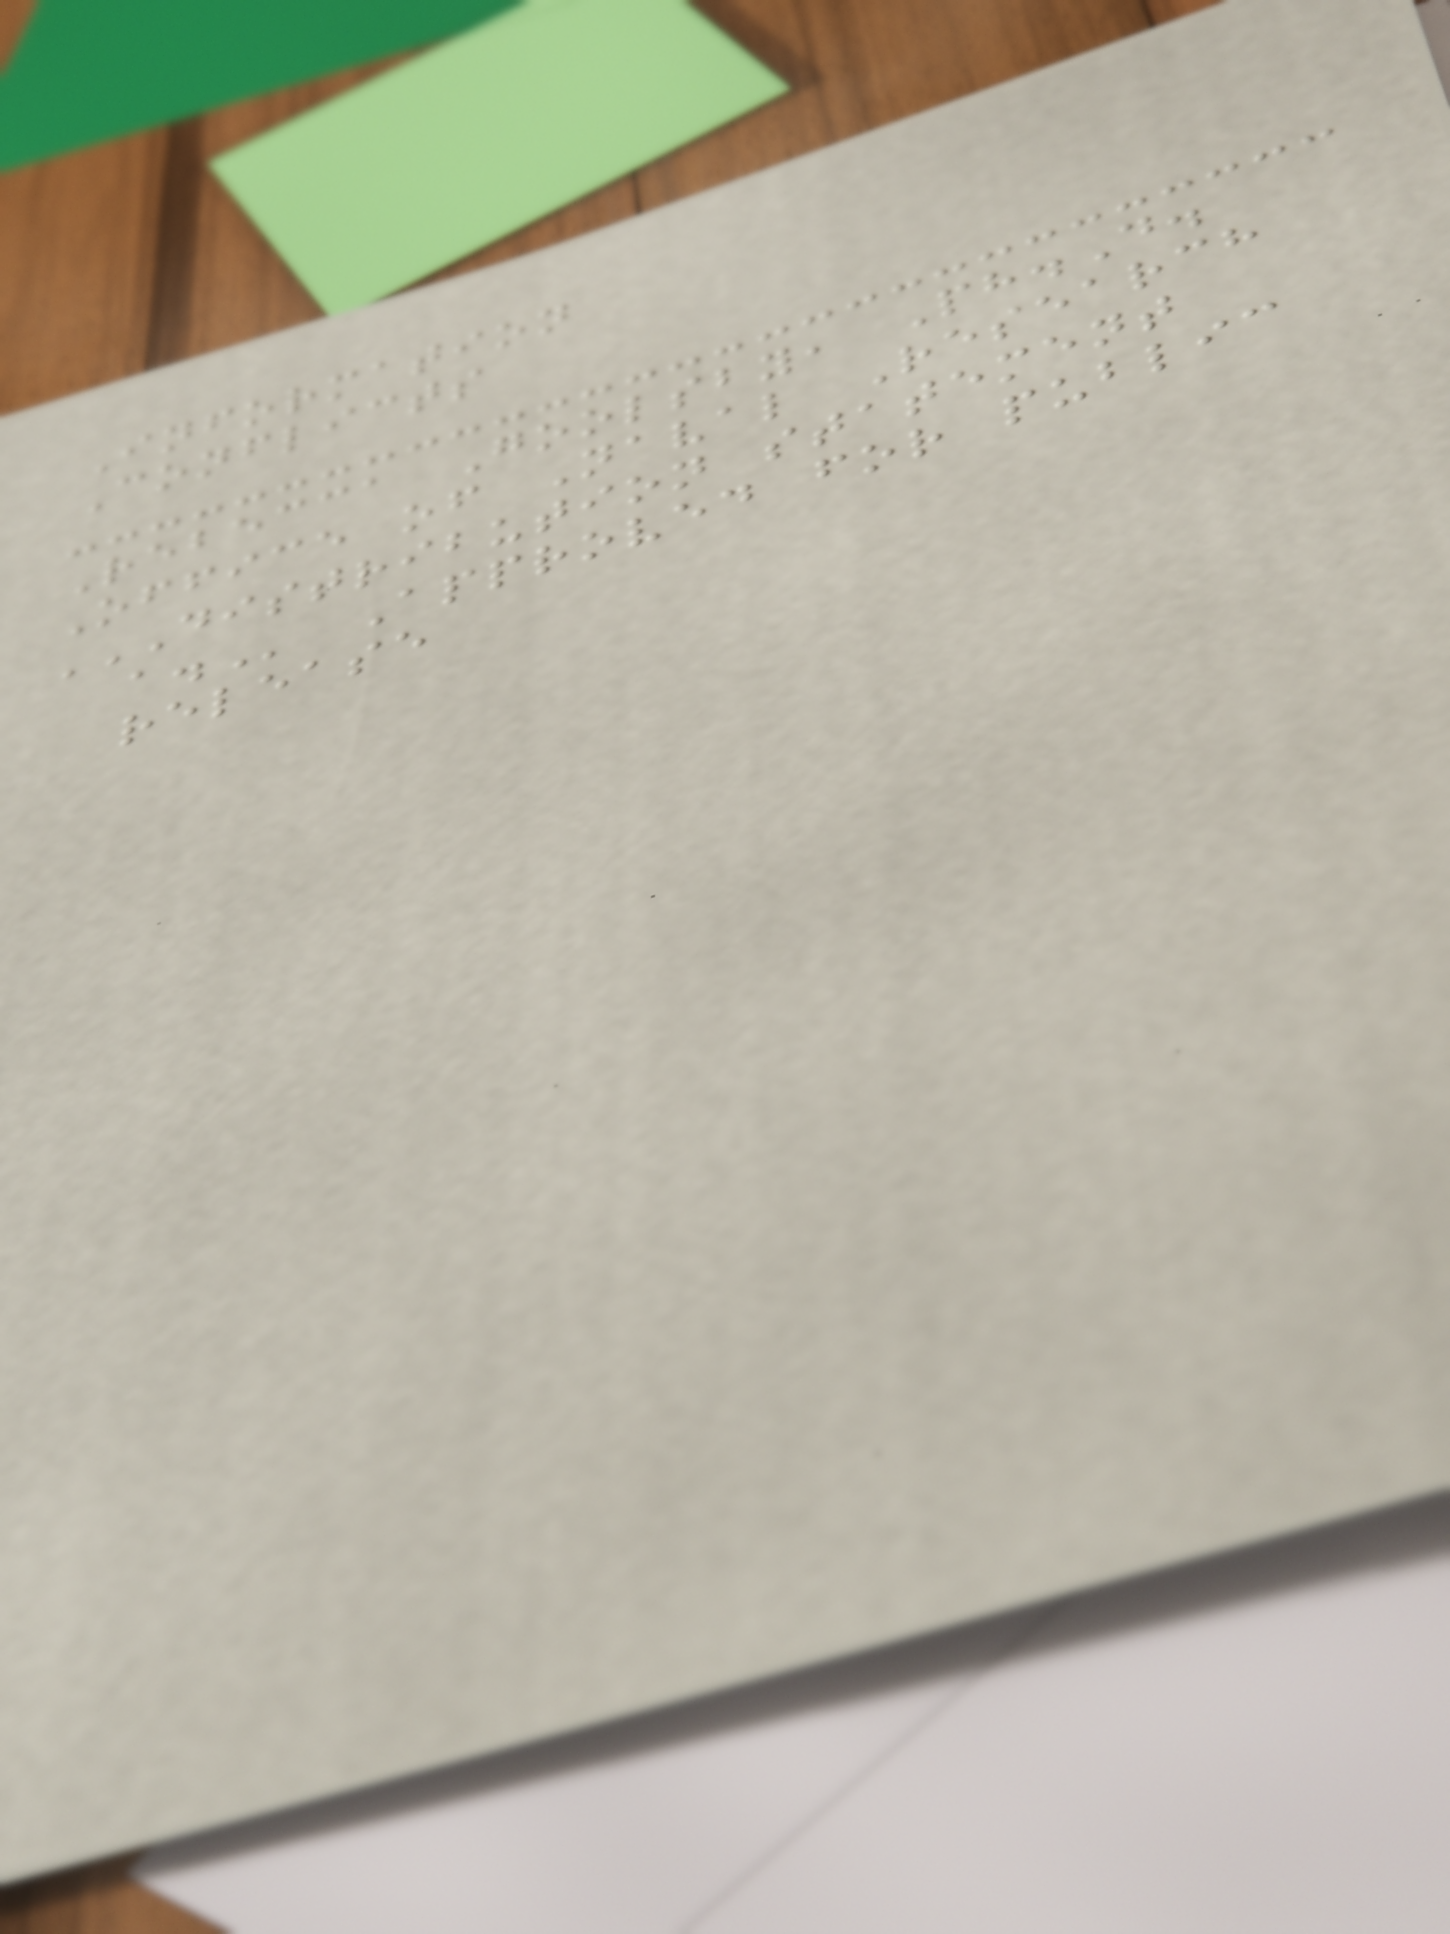Information
Conflicts
Rebecca Goolsby, Ph.D.
Office of Naval Research
DISTRIBUTION STATEMENT
A. Approved for public
release
